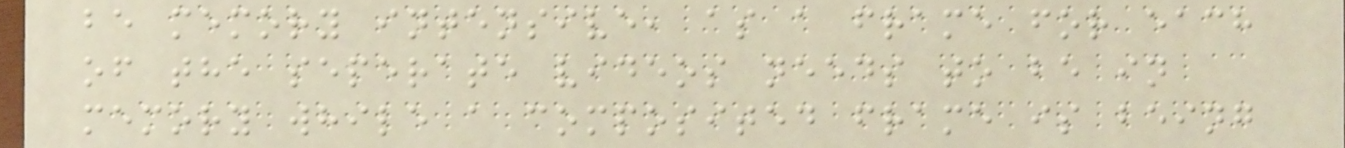be memory intensive, as a frame for each
of the seperate videos needs to be in
memory while a composited frame is being
